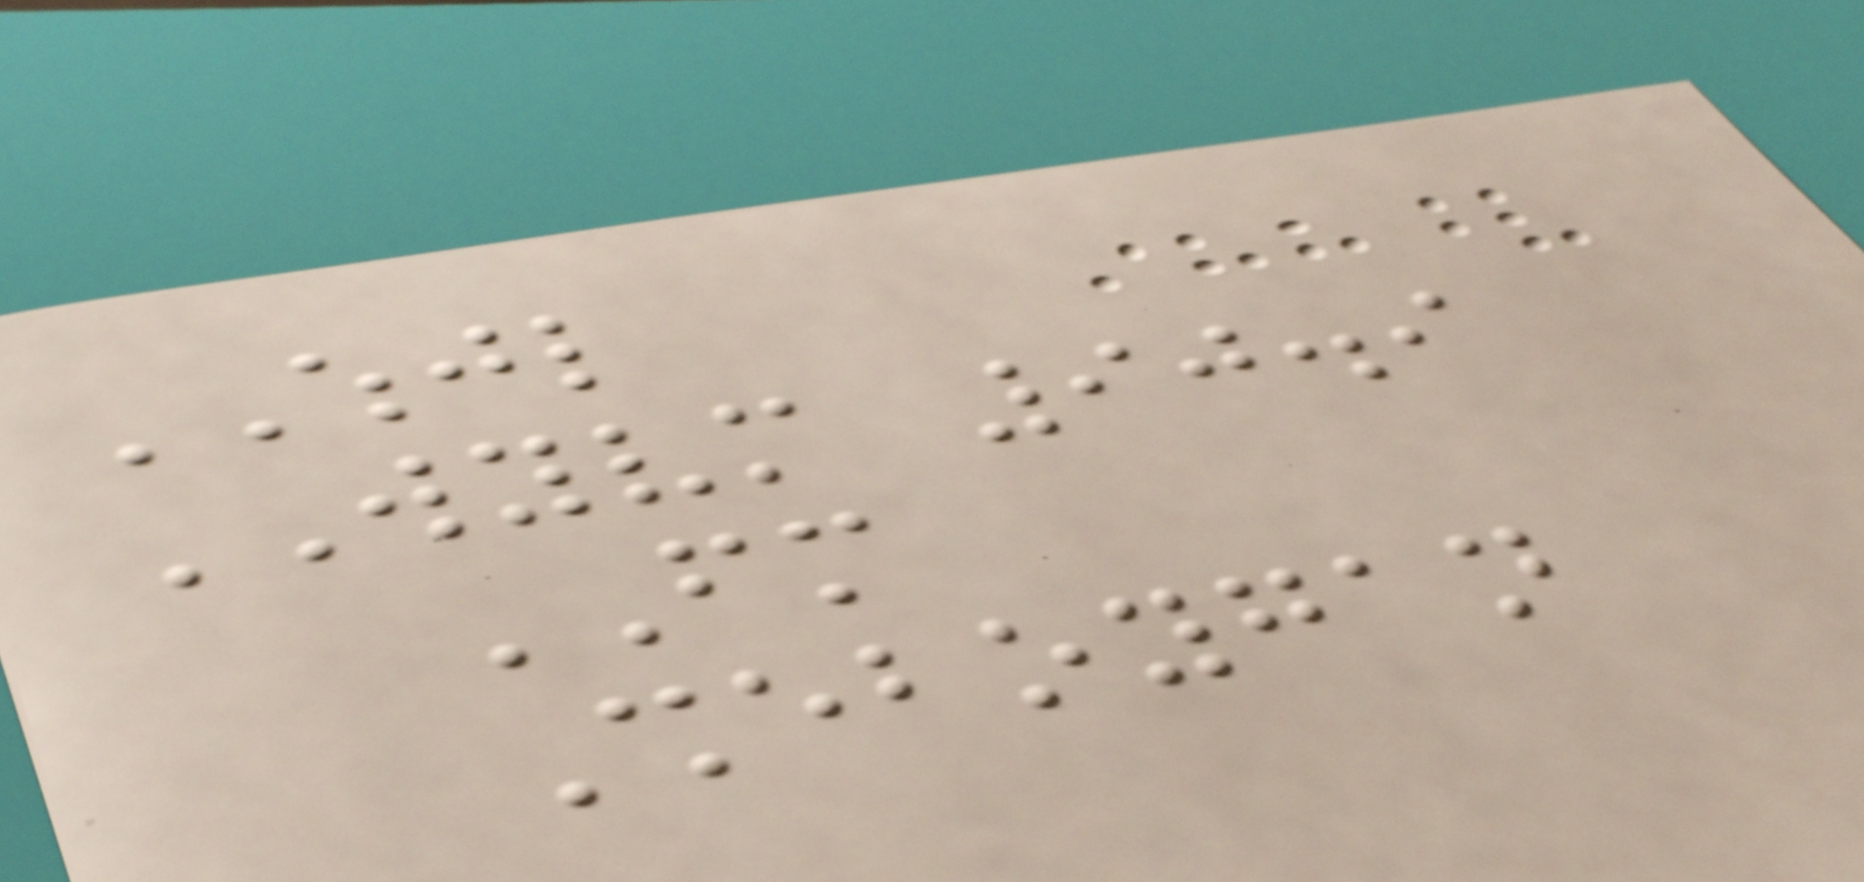WHJL
WYVM 90.9
FM
Sheboygan
